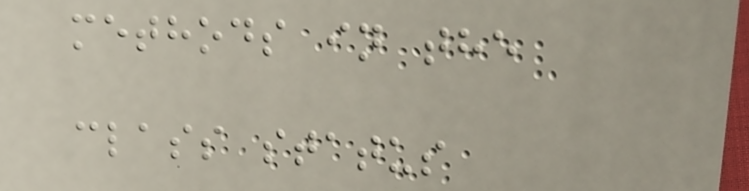methods in the
class status
